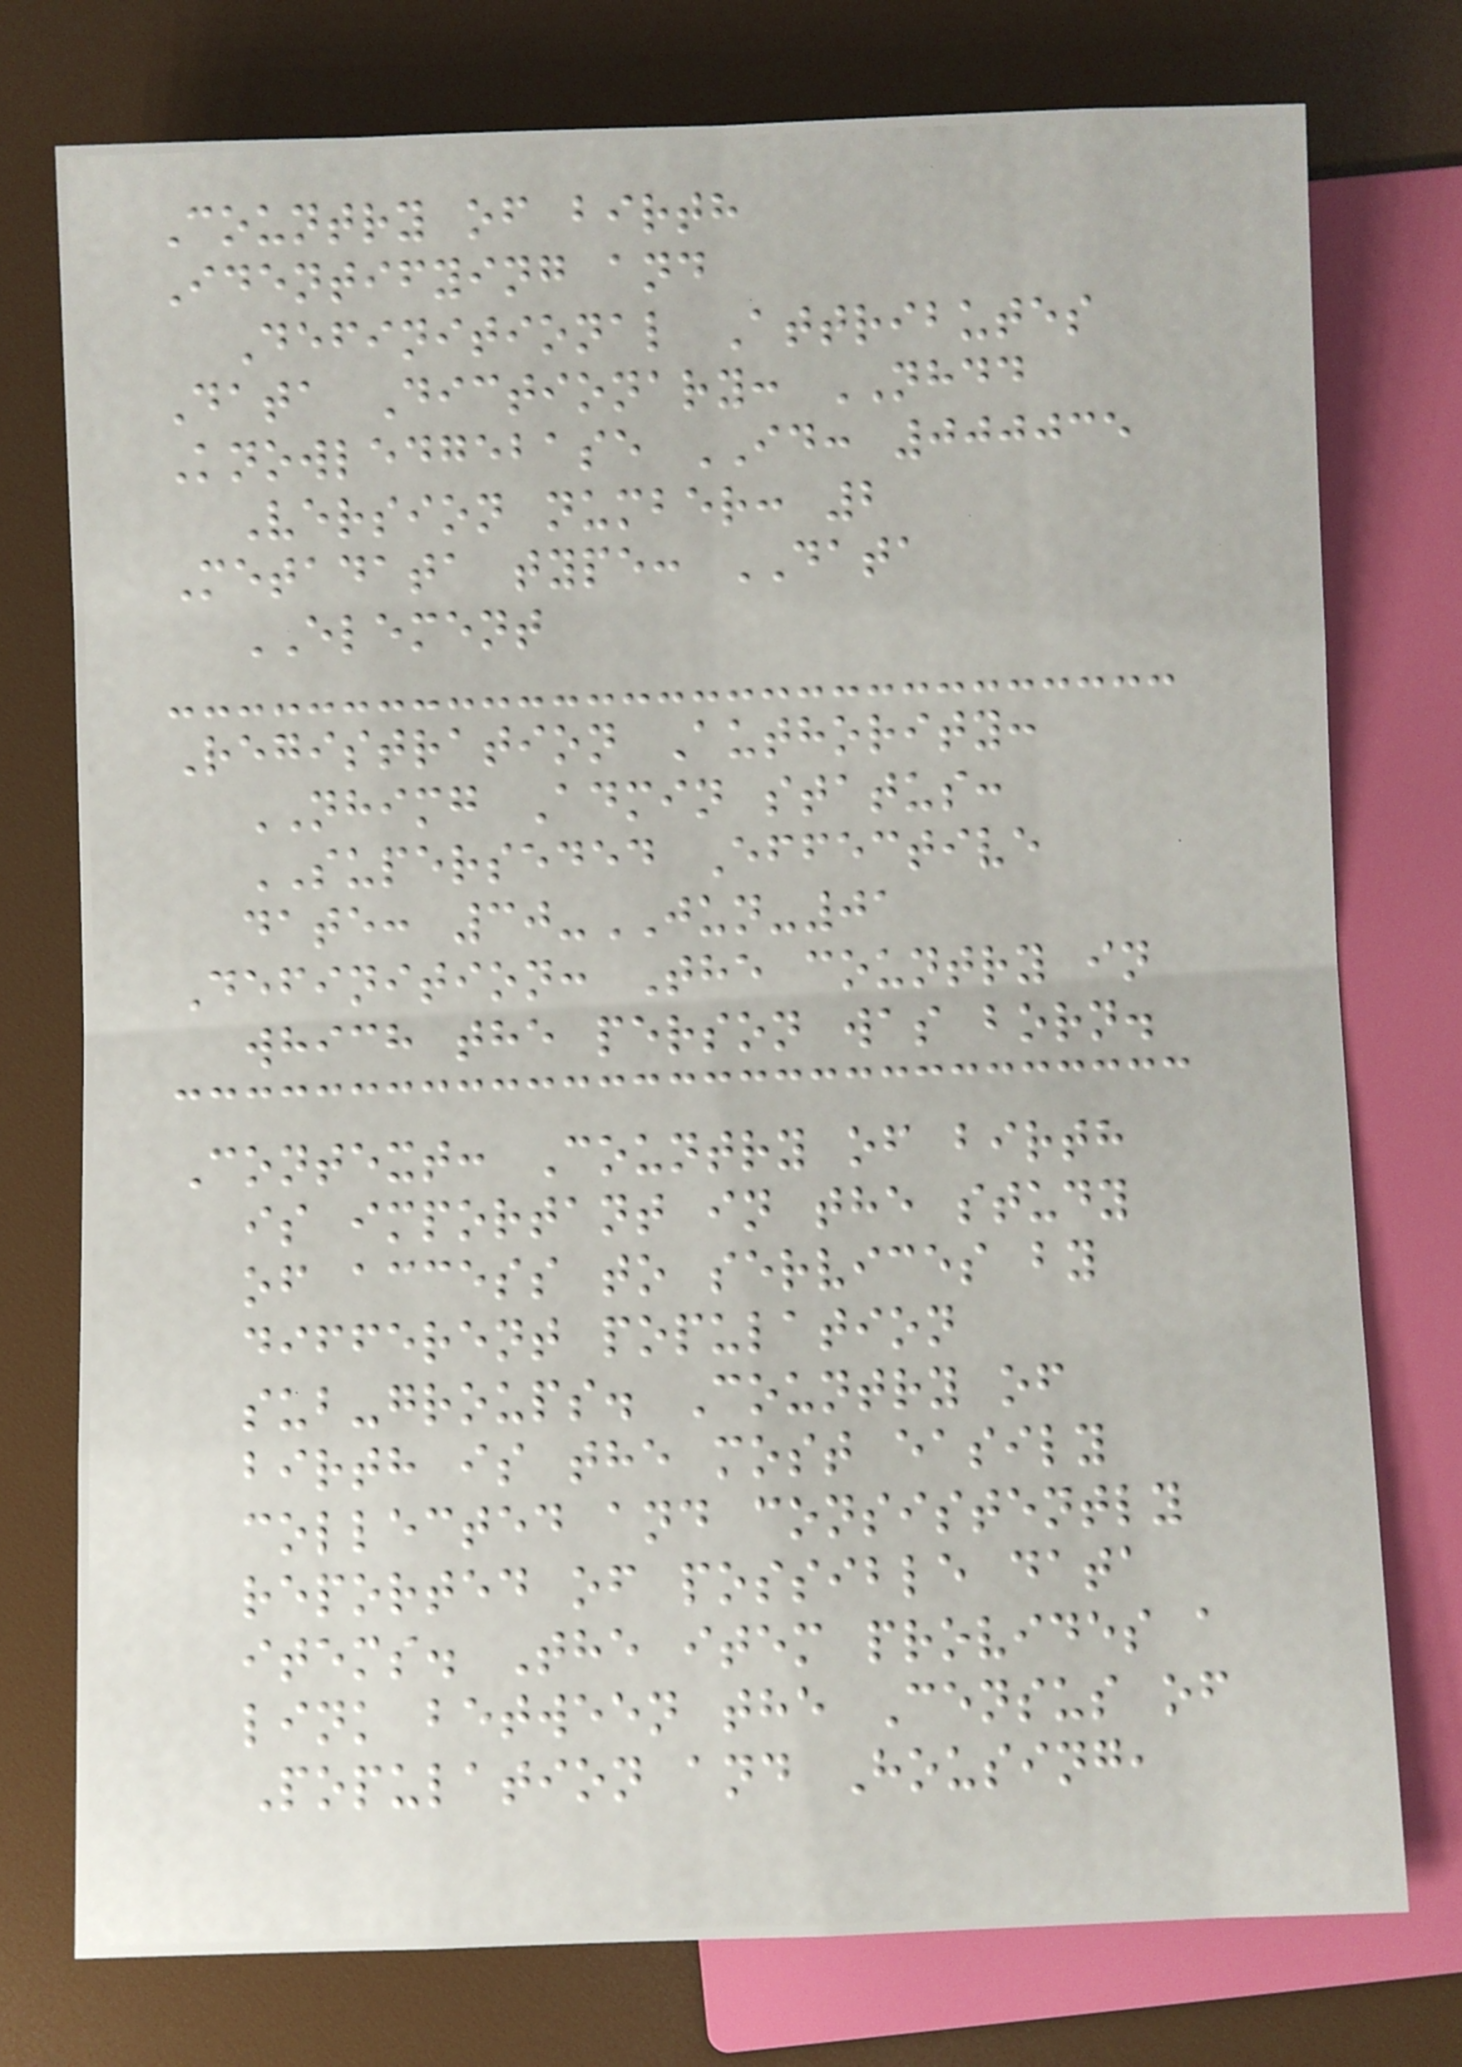Country of birth
Identifying and
Definitional Attributes
Data Dictionary: NHDD
Knowledgebase ID: 000035
Version number: 2
Metadata type: DATA
ELEMENT
Registration Authority:
NHIMG Admin status:
SUPERSEDED Effective
date: 30-JUN-01
Definition: The country in
which the person was born.
Context: Country of birth
is important in the study
of access to services by
different population
sub-groups. Country of
birth is the most easily
collected and consistently
reported of possible data
items. The item provides a
link between the Census of
Population and Housing,
